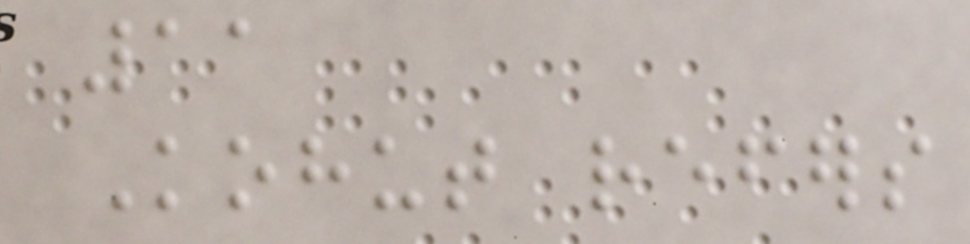11
Kohut refers
